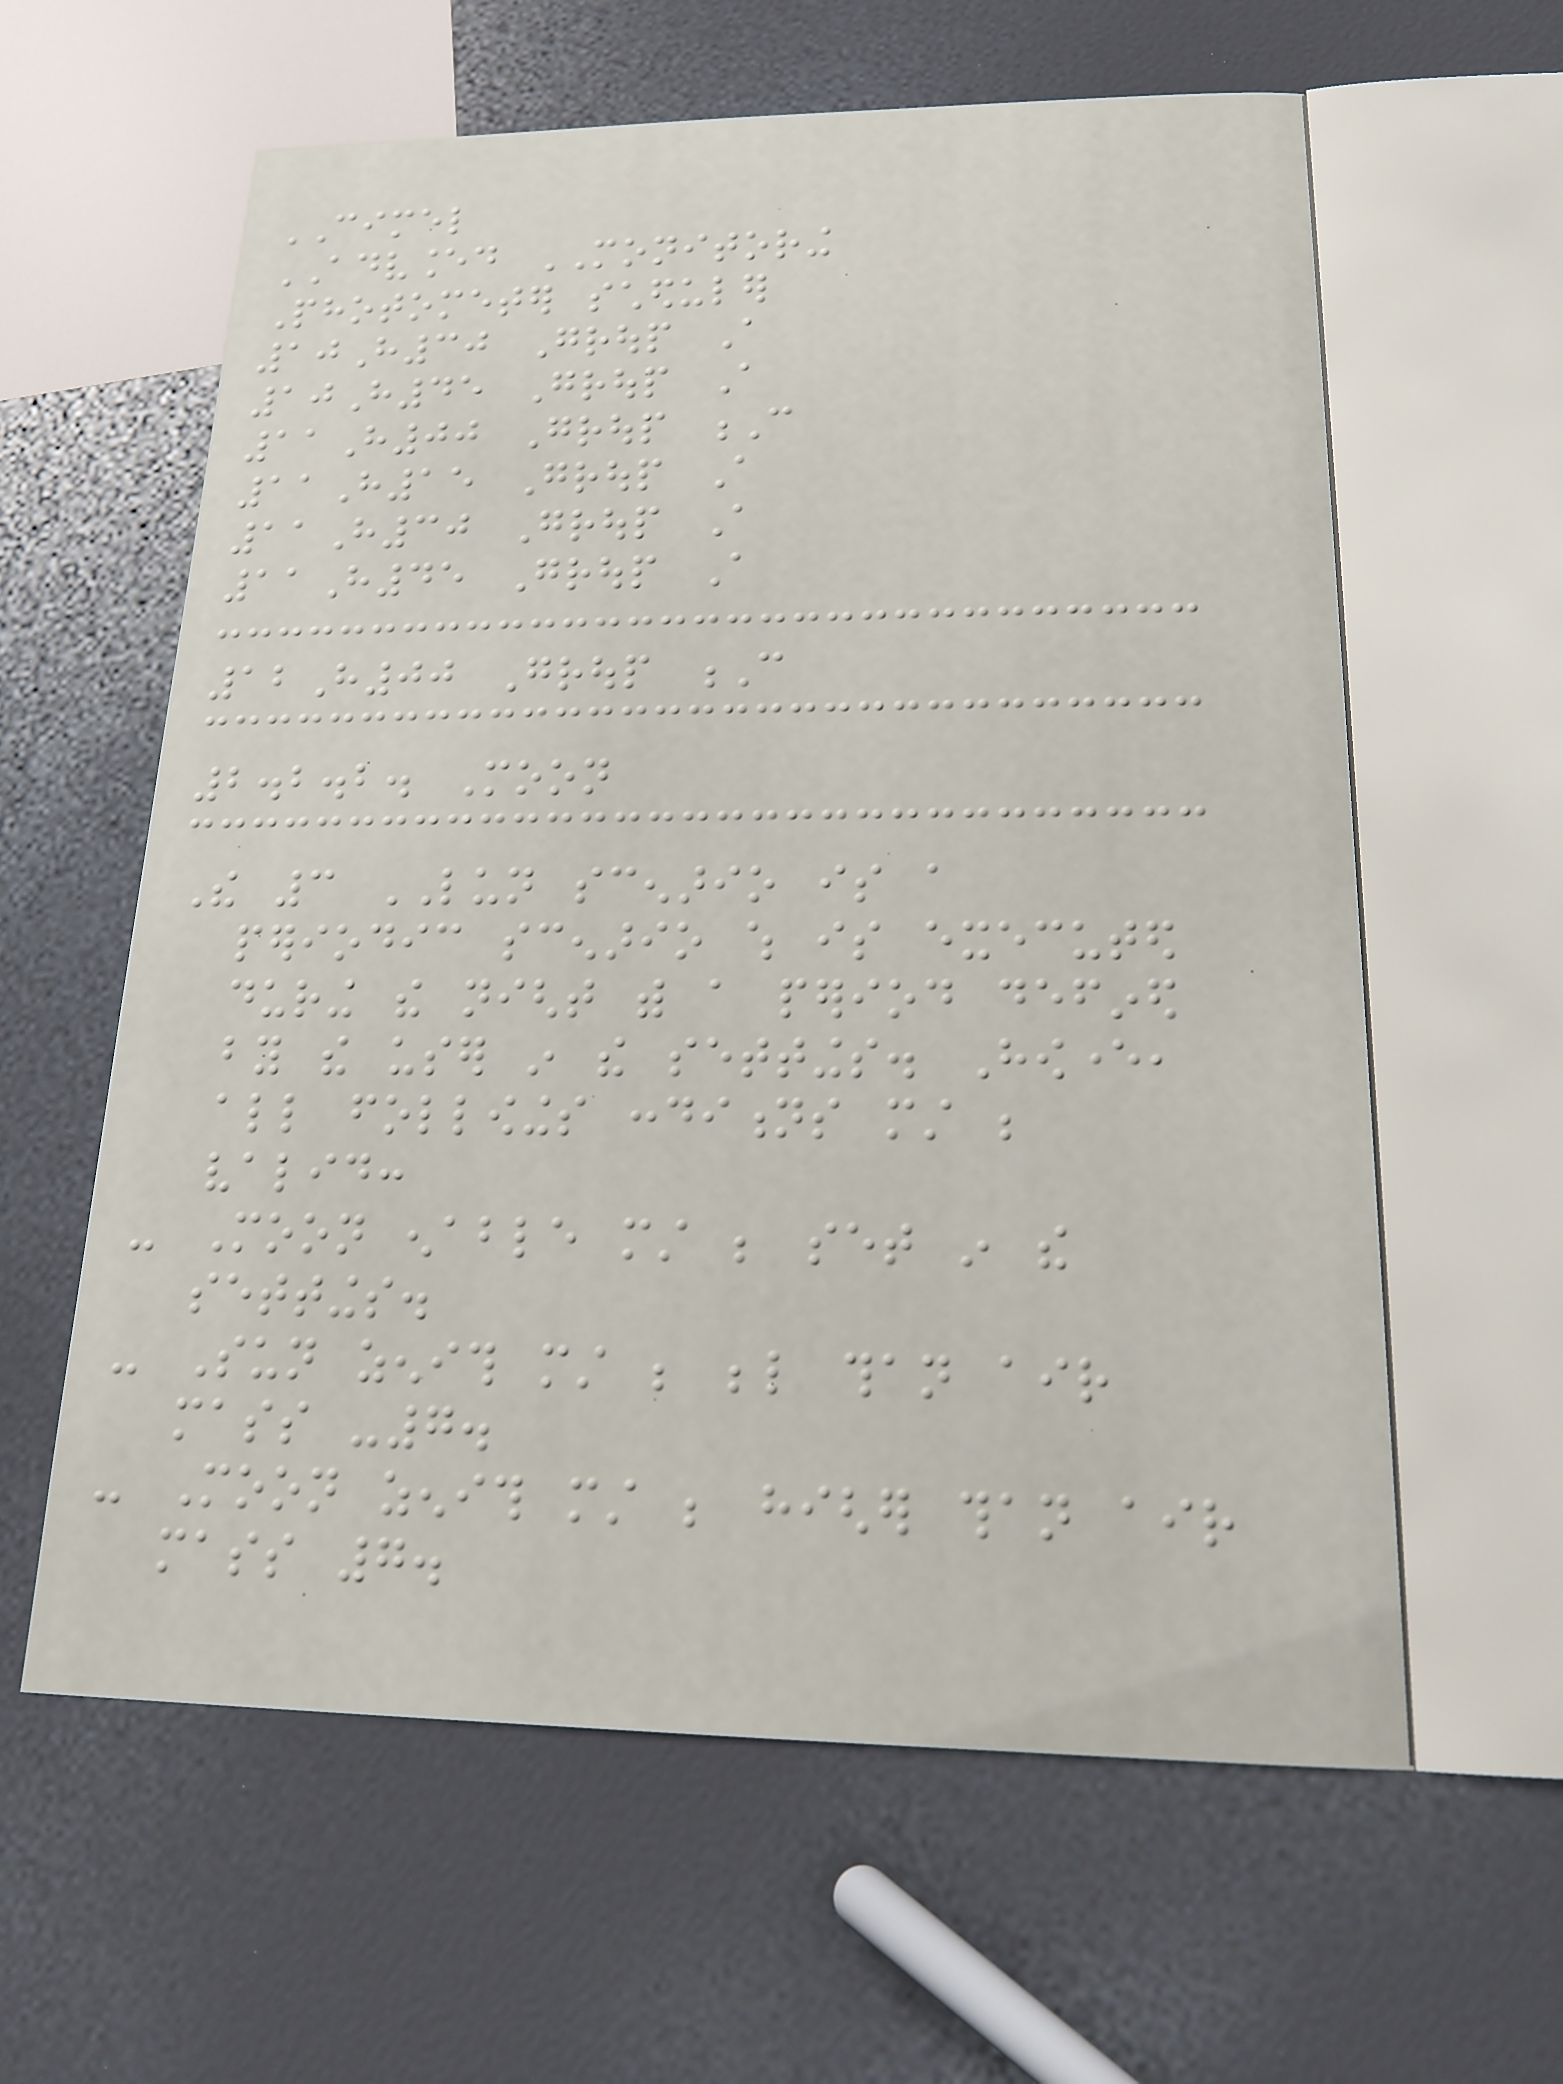CIMEL
ADVANCED MONITORING
Photometer scheduler
10H30 Group A
10H45 Group A
11H00 Group C
11H15 Group A
11H30 Group A
11H45 Group A
12H00 Group C
2.2.2. Moon
The 3 LUN scenario is a
periodic scenario which is executed
during the night with a period defined
by the user in the settings. However,
all followings conditions must be
valid:
- Moon enable must be set in the
settings.
- Sun zenith must be below than air
mass -7.
- Moon zenith must be higher than air
mass 7.
